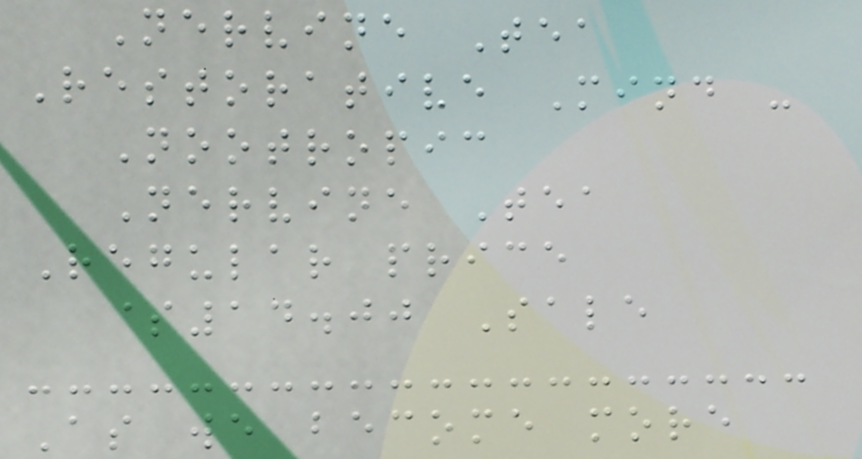Nervine Tea
Restorative Mind -
Nootropic
Nervine Tea
Regular price
$14.00 Sale
As we become more
